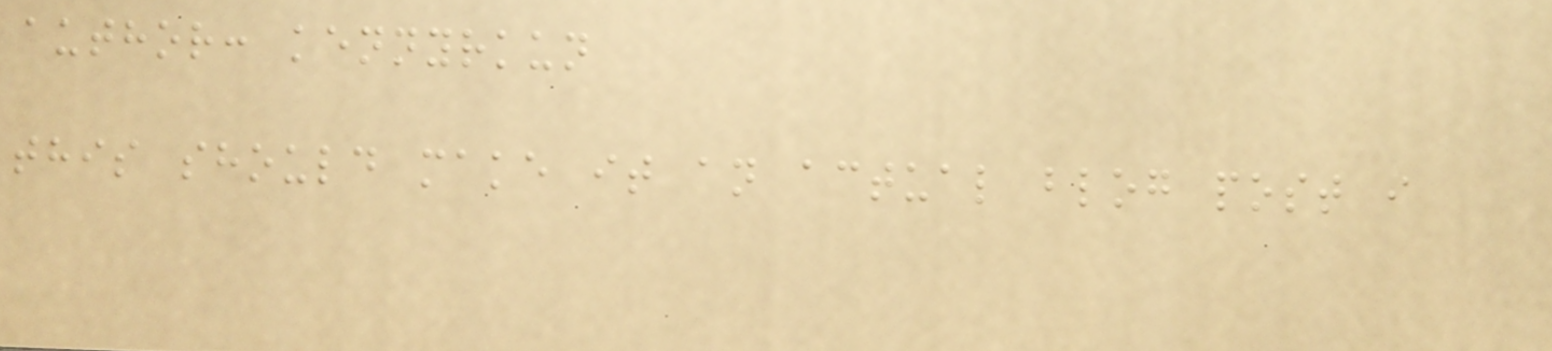author: kennyrkun
this should make it an actual blog post i
